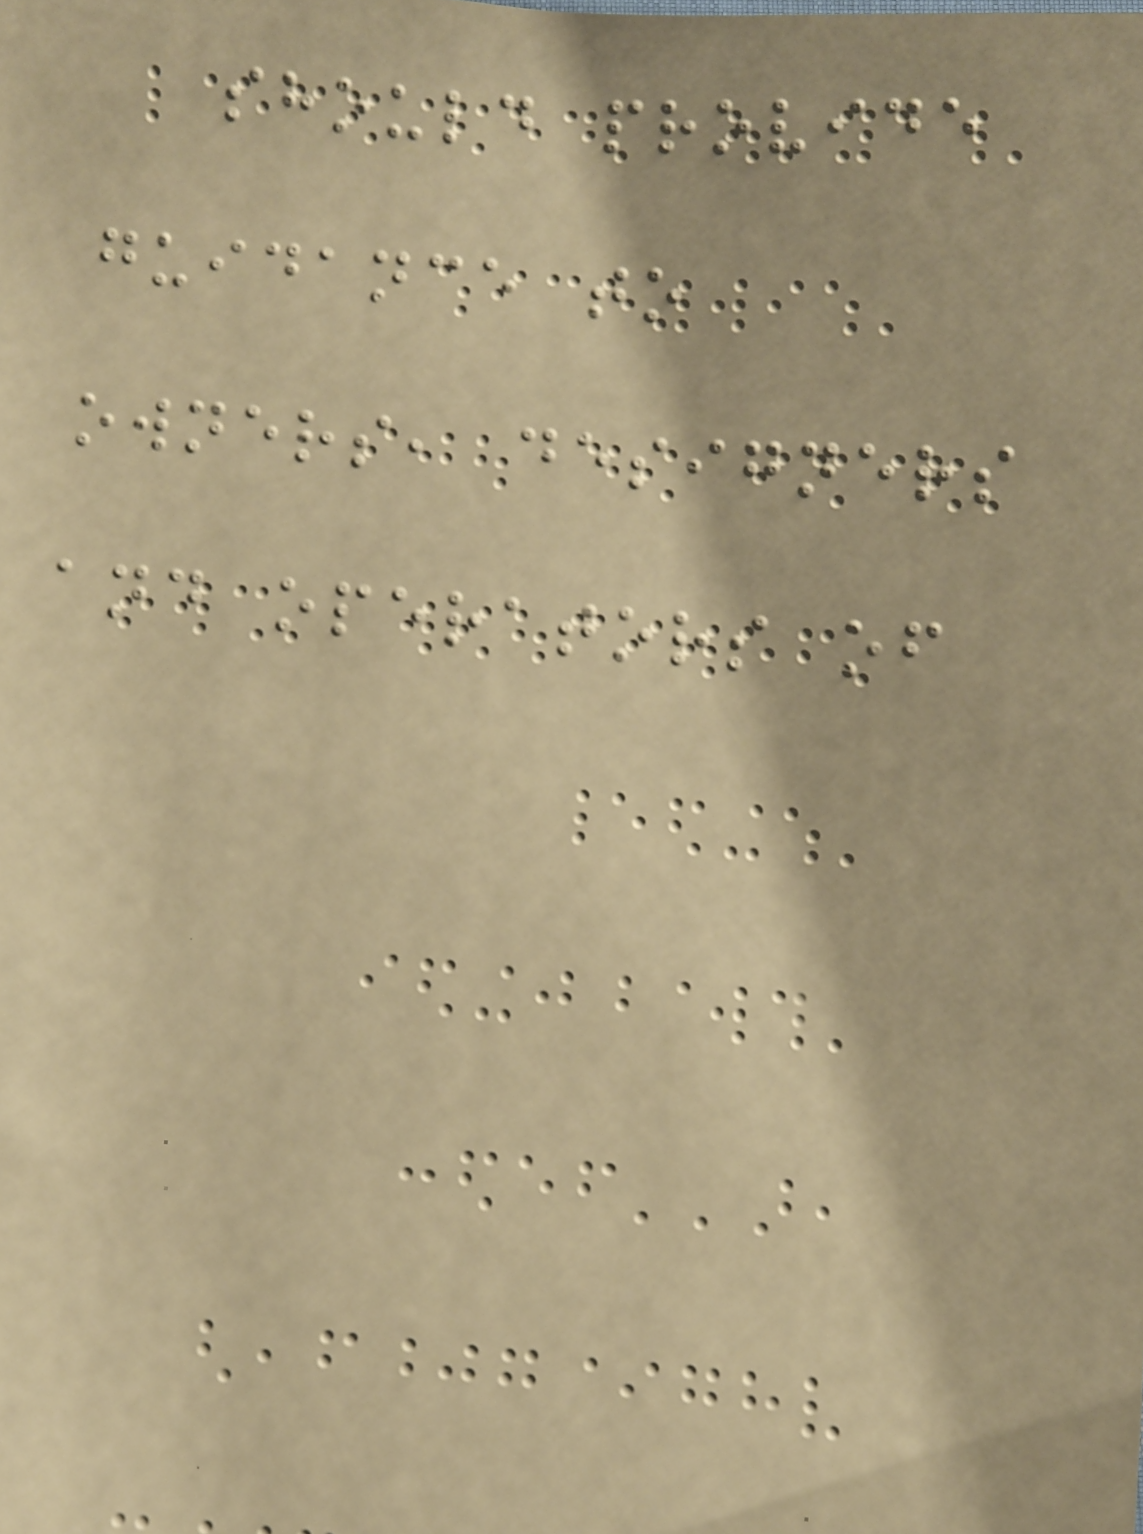should provide
guidance to
owners, designers
and operators of
